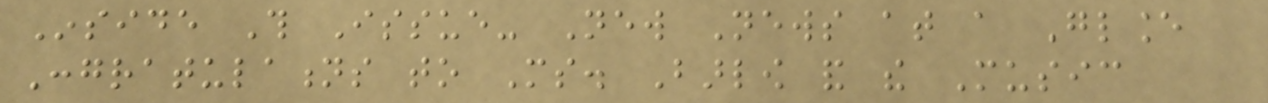Inside This Issue- New News at a Glance
Congratulations to Ms. Barlow and the Music
